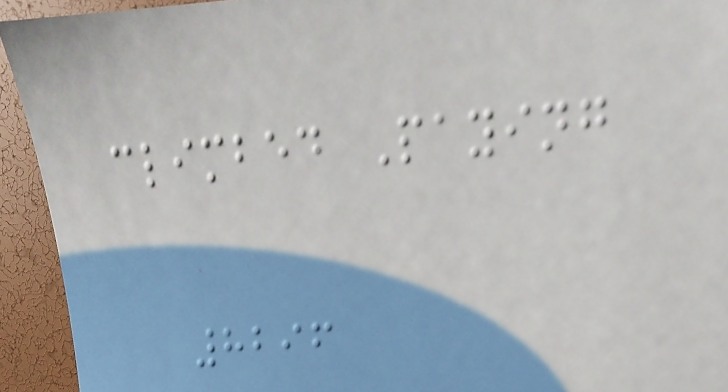climbed Paying
8296
